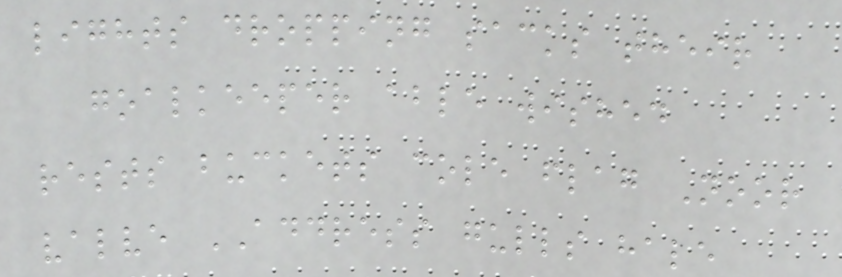lights dropping sacks their
goalkeeper able wished
rests buckets cole flag Noor
valve ADDRESS gulls hale
